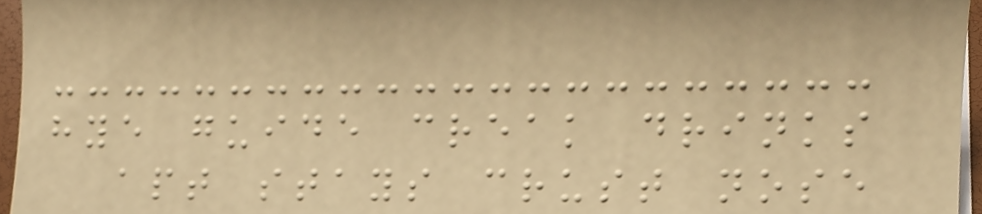hye guide creak drinks
apt stays crust nose
